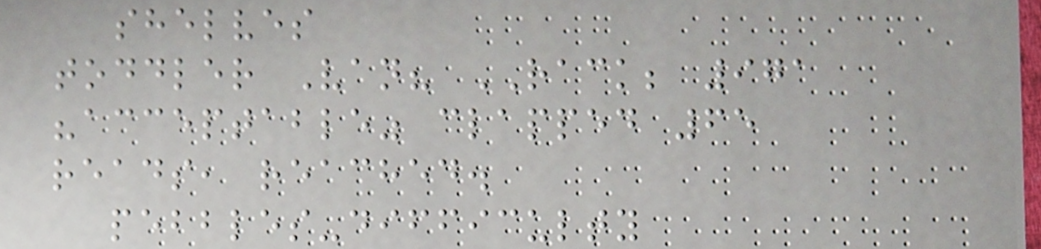shelves
toddler Van? RACK; 971
"acceptable" clapped 65
reads, reached.
pebbles-difficulty
